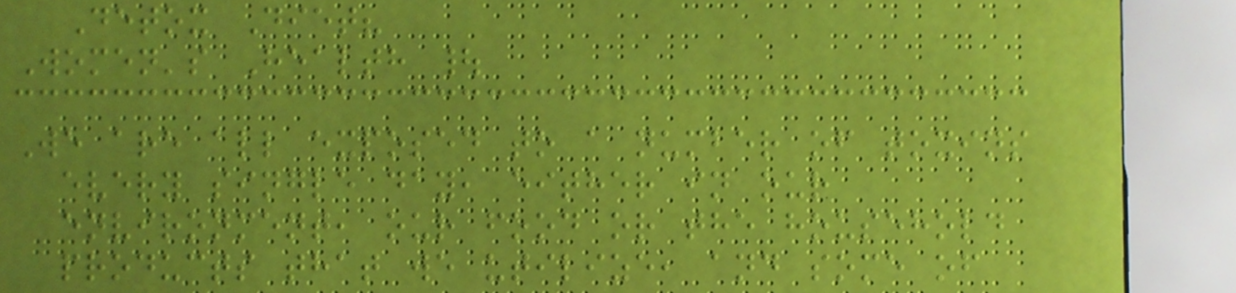Detox Diet?
Women's Health |
We are all exposed to a number of toxins
every single day, either in our
environment, our food or the household
products that we utilize, and some of
